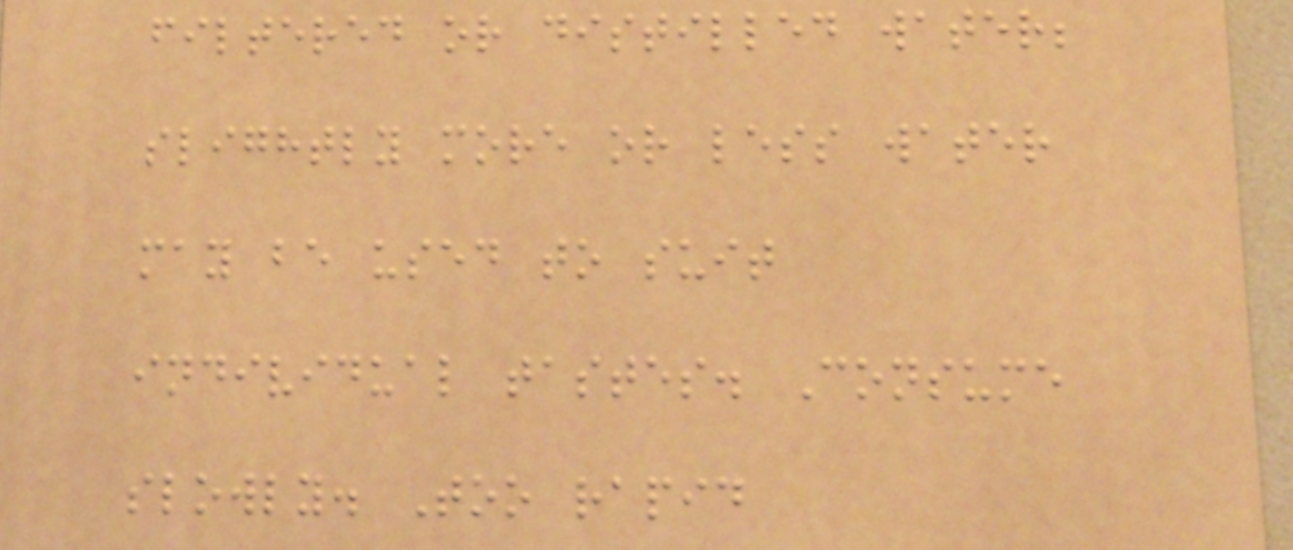filtered or distilled water;
slightly more or less water
may be used to suit
individual tastes. Consume
slowly. Too rapid
